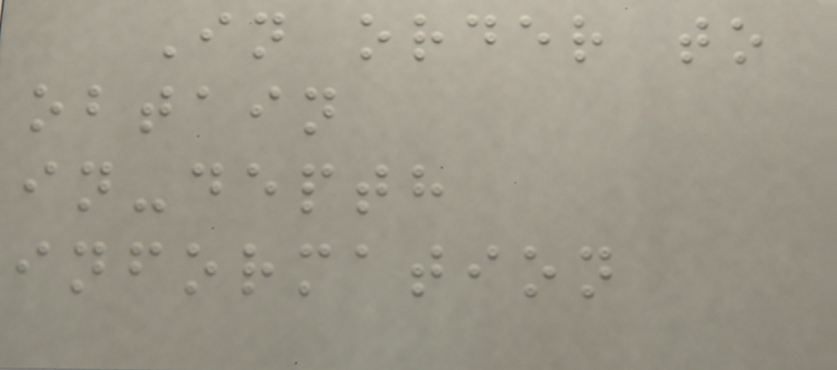In order to
obtain
in-depth
information
